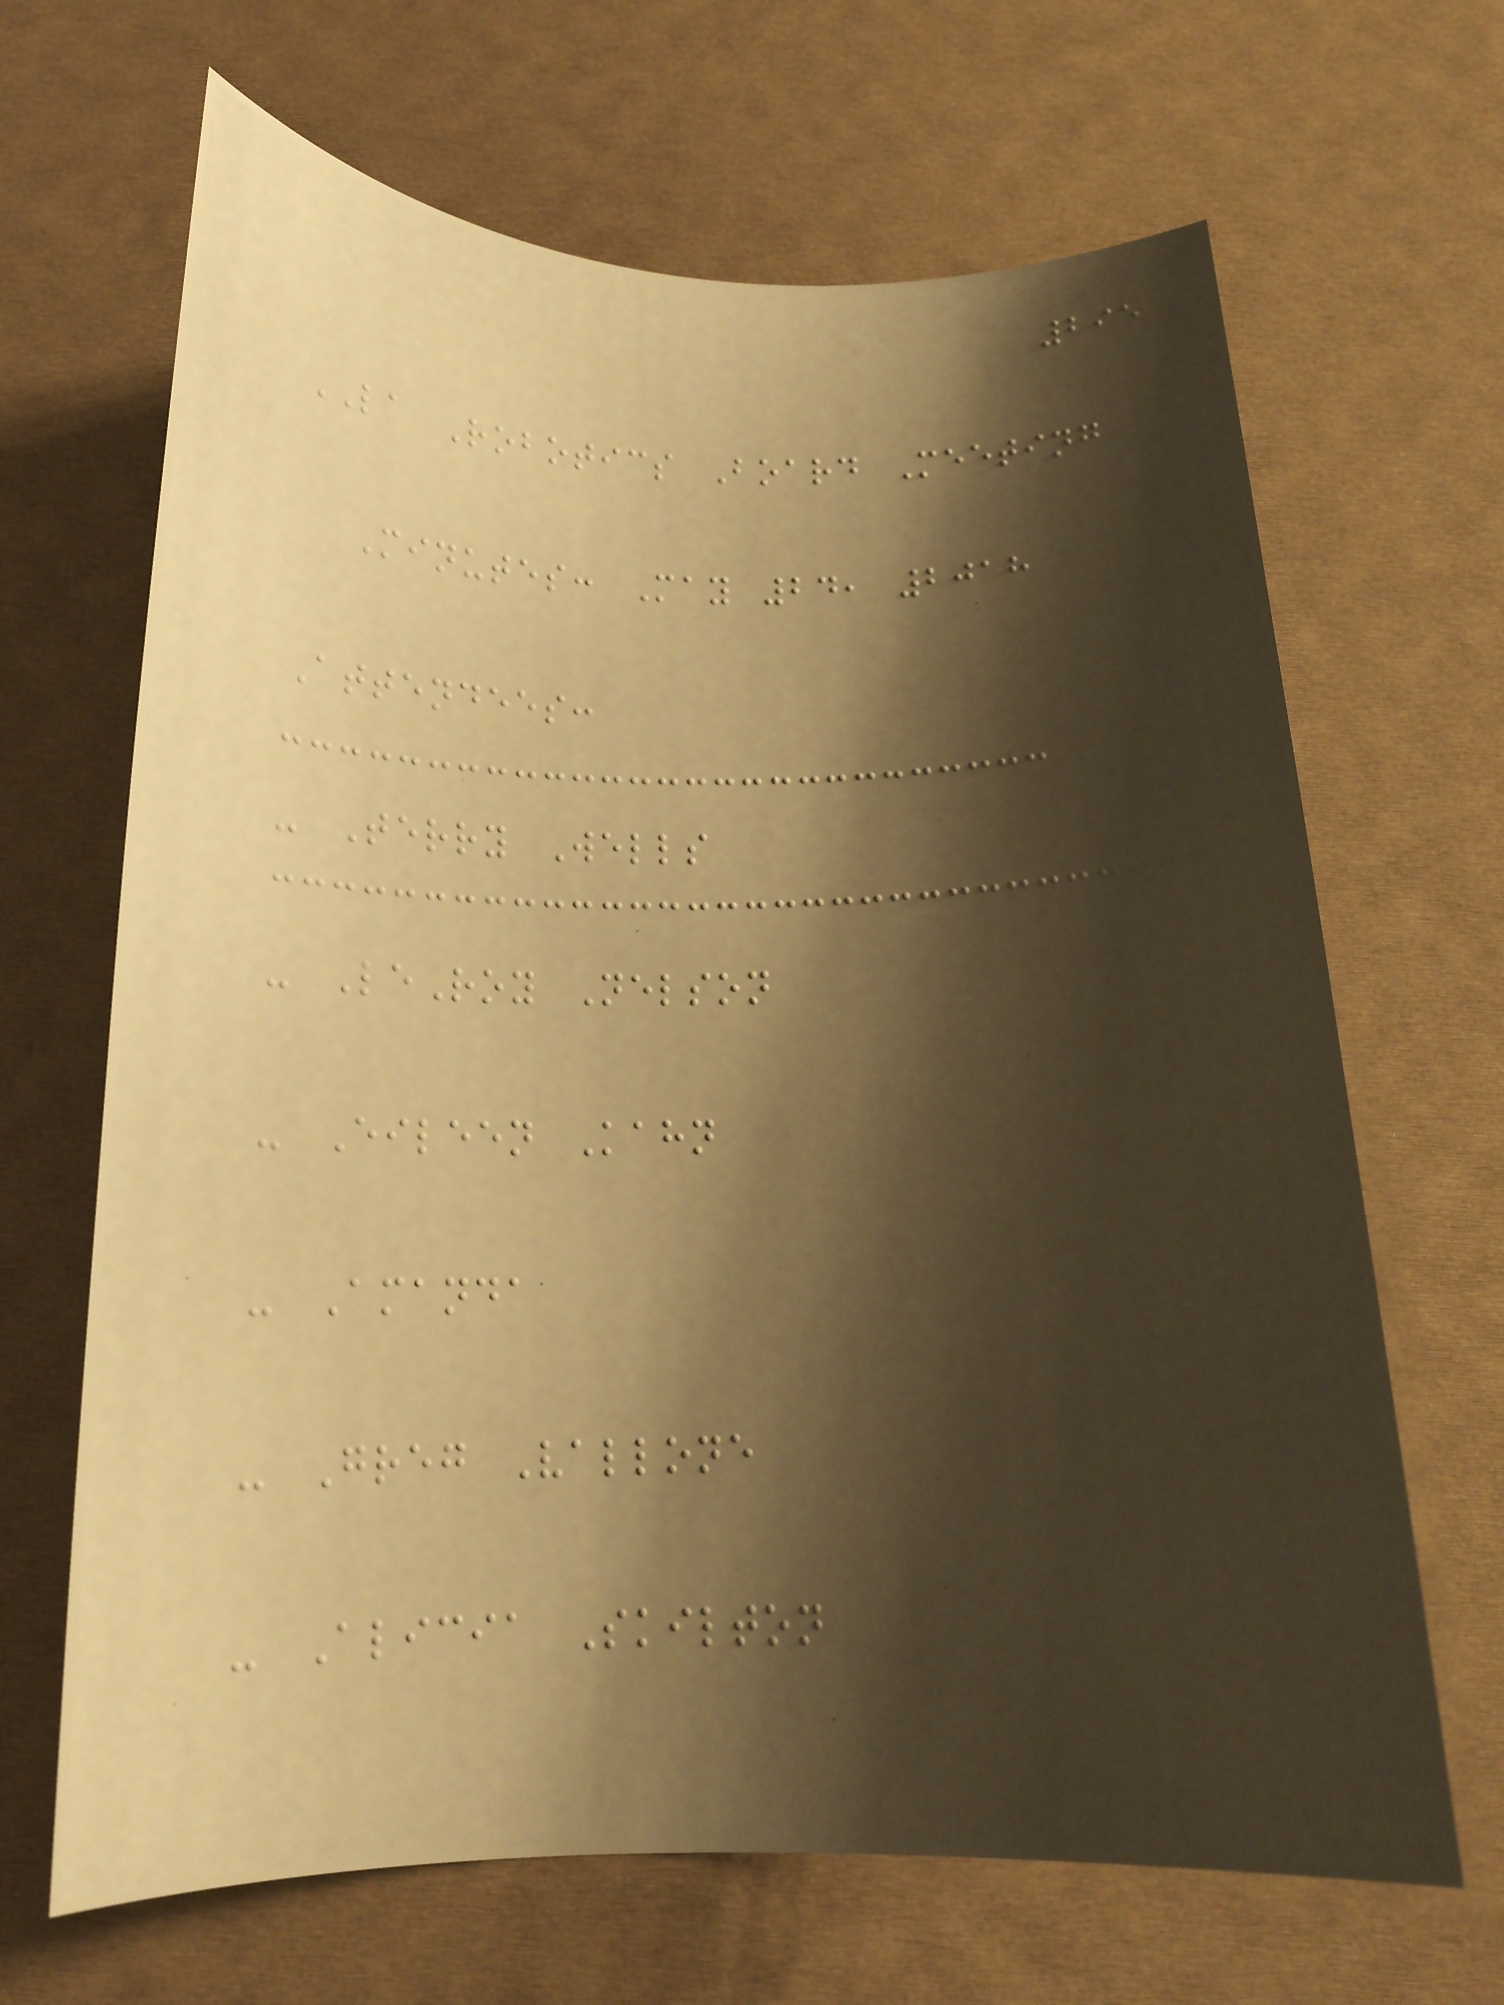295
LA Robotics Board Meeting
Minutes: May 24, 2018
Attendees:
- Terry Wells
- LeRoy Nelson
- Eileen Kahn
- Amanda
- Greg Vallone
- Alicia Skilton
